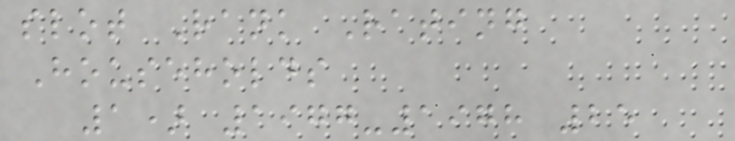slot Rank Rating
Households
1) 1977-1978 25
